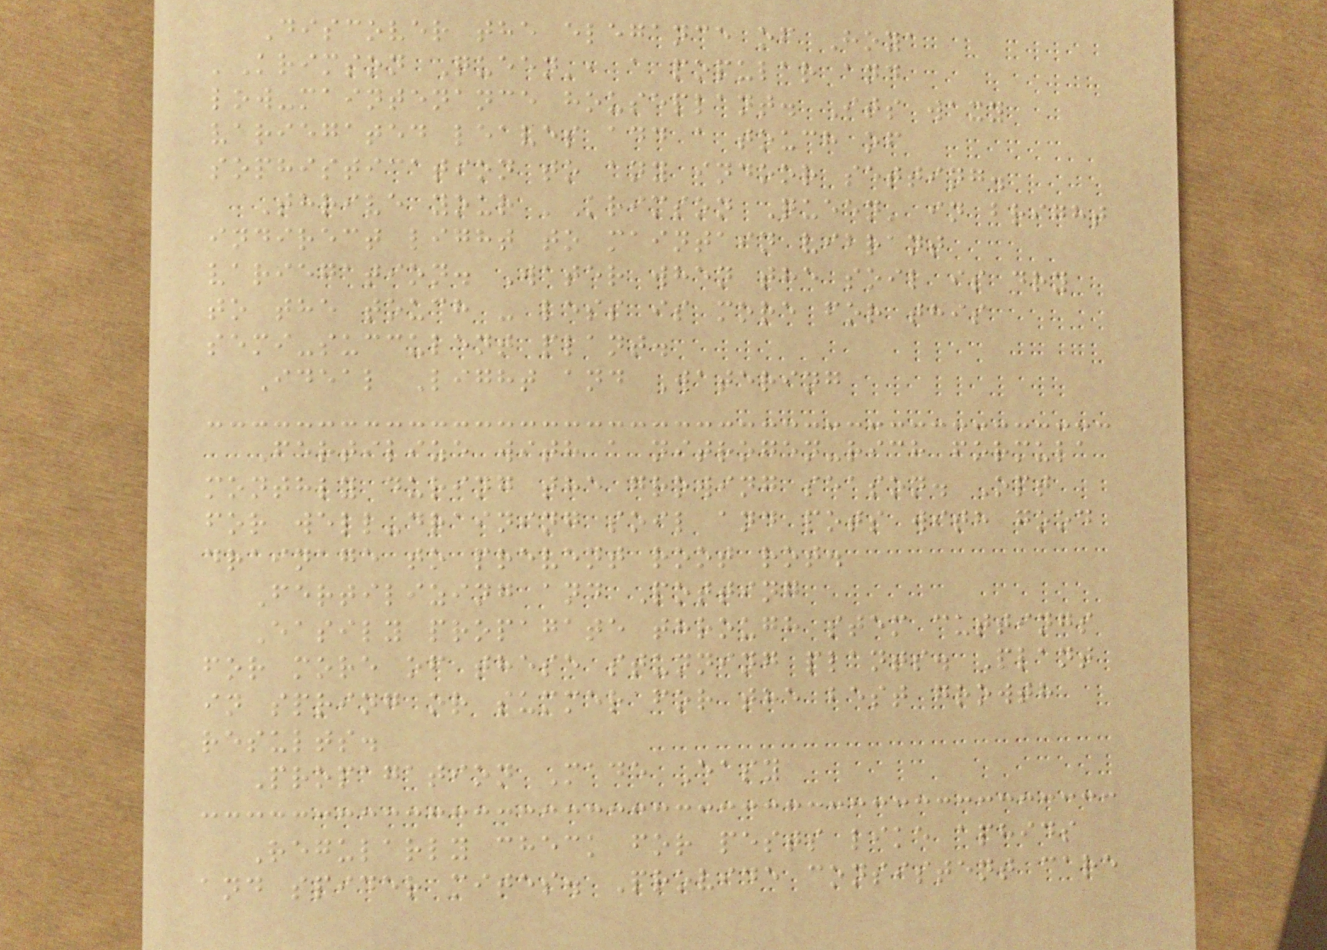Discover the elegance of Hoya
'Krimson Queen', a popular and
low-maintenance houseplant. Its waxy
variegated leaves add a touch of
sophistication to any indoor setting.
Thrive your 'Krimson Queen' in bright
indirect light to maintain vibrant
variegation. Water when the soil is dry
to the touch - less is more for this
semi-succulent plant.
Ideal Light and Watering
Fertilize with a nitrogen-rich formula
monthly during the growing season. Opt
for well-draining soil and pots with good
drainage to prevent root rot.
Fertilizing and Potting
Easily propagate through stem cuttings
for more of these stunning plants. Plant
in spring or summer for the best growth
results.
Propagation Made Easy
Regularly check for pests like aphids
and spider mites. Provide consistent care
